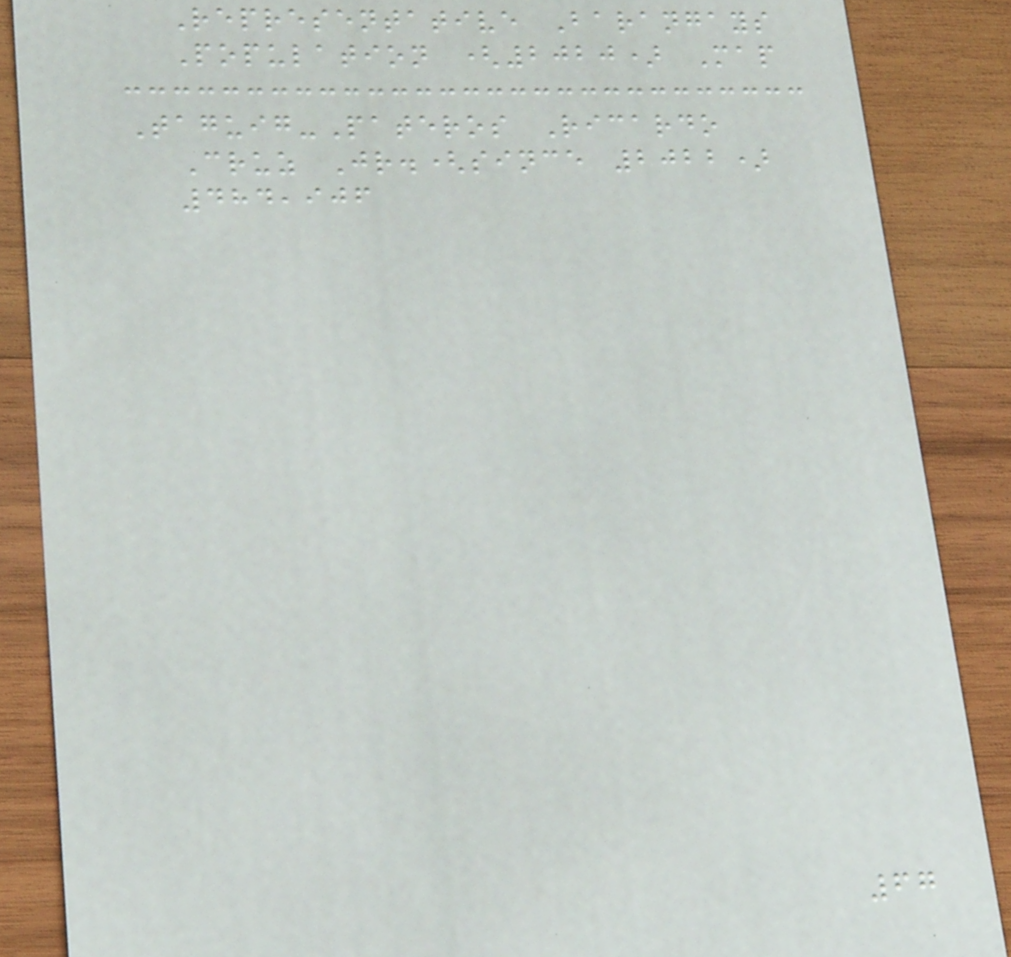Representative Barangays
Population (2020) Map
Taguig-Pateros Ricardo
Cruz Jr.(since 2022)
484,906
67
